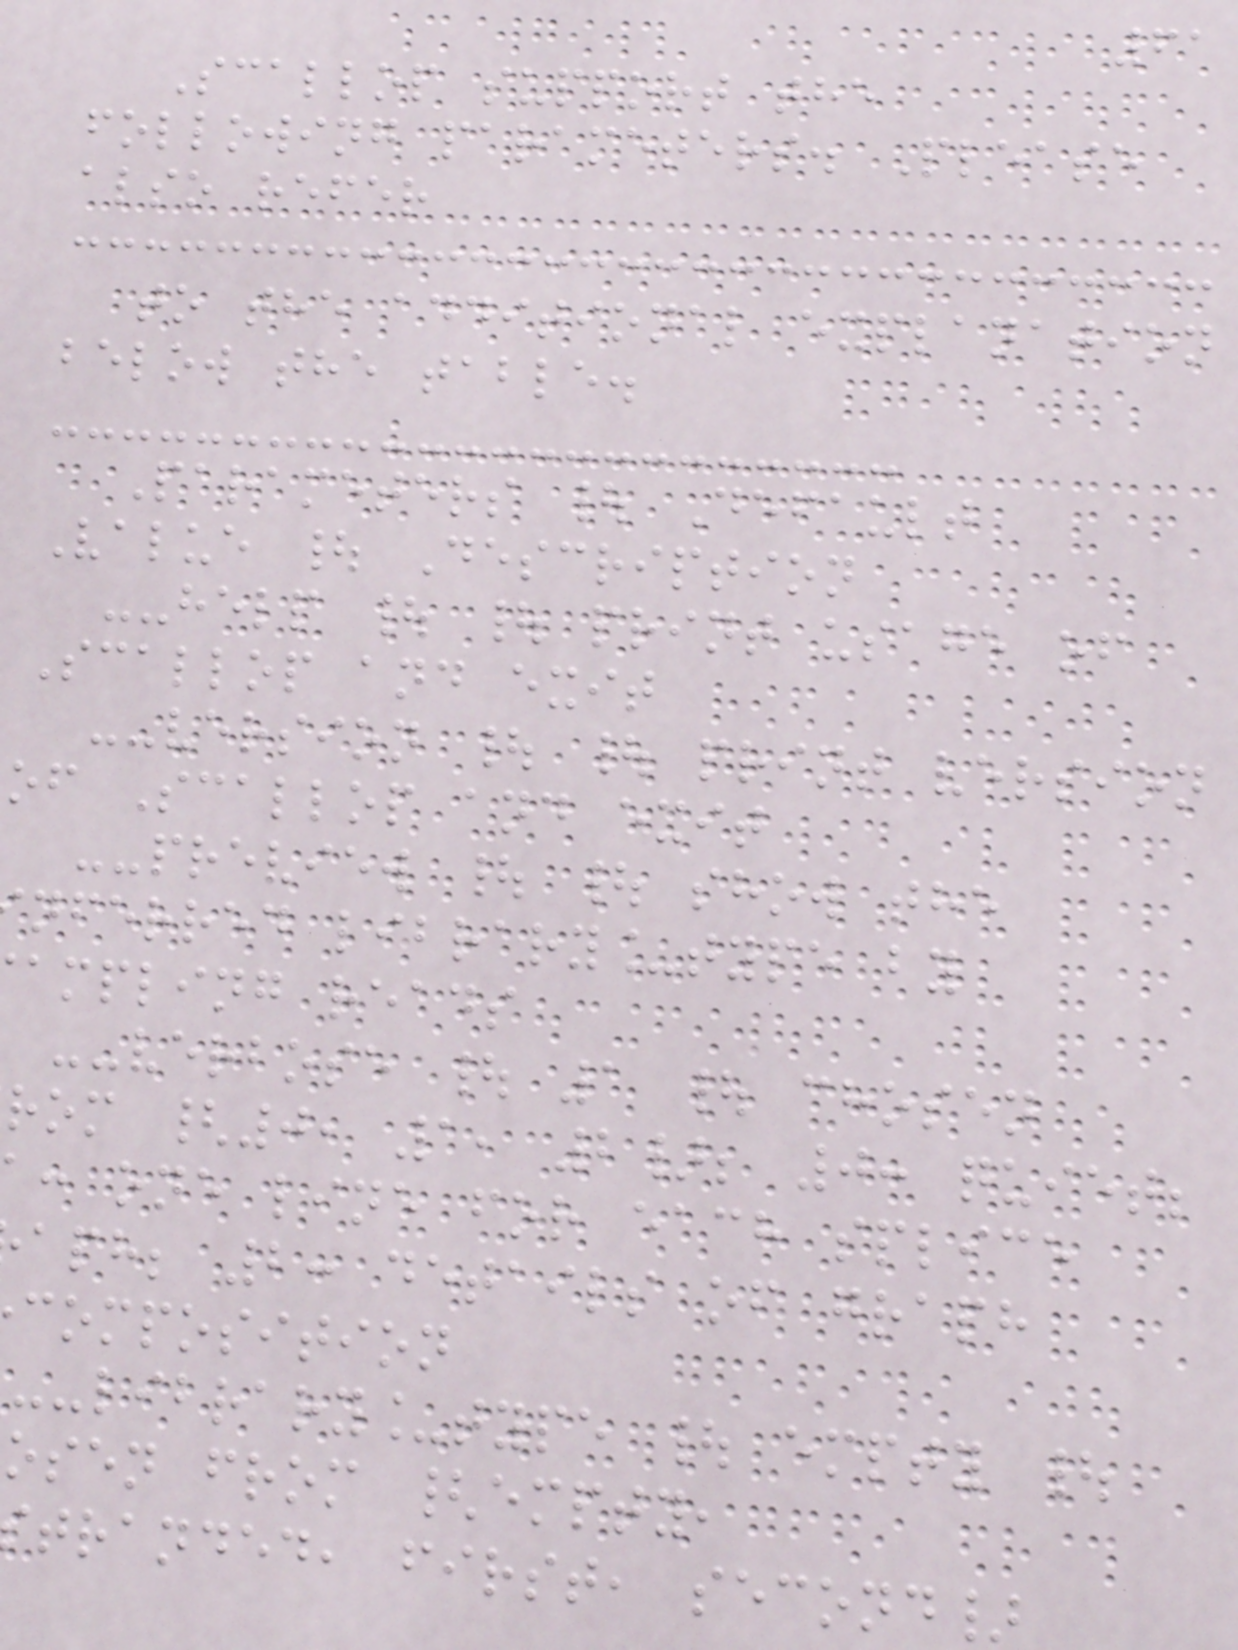61
Scallop support the
following parameters. Please
also refer
to the additional explanation
below the table.
Parameters | Default
Value | Description
--help | | print usage of
Scallop and exit
--version | | print version
of Scallop and exit
--preview | | show the
nferred library_type by
ampling reads
--verbose | 1 | chosen
rom {0, 1, 2}; 0: quiet;
: one line for each splice
aph; 2: details of graph
composition
--library_type | empty |
osen from {empty,
tranded, first, second}
